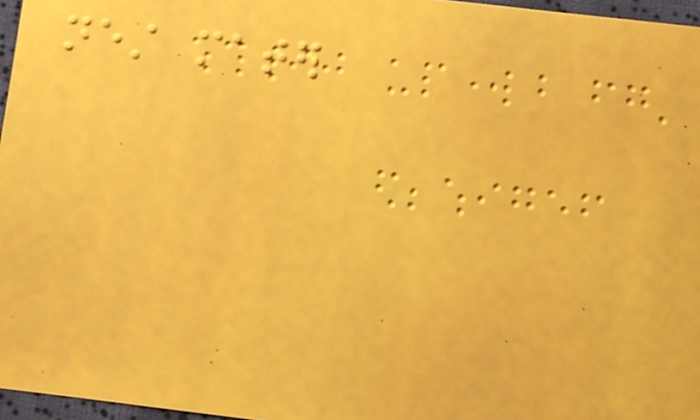nest mater
